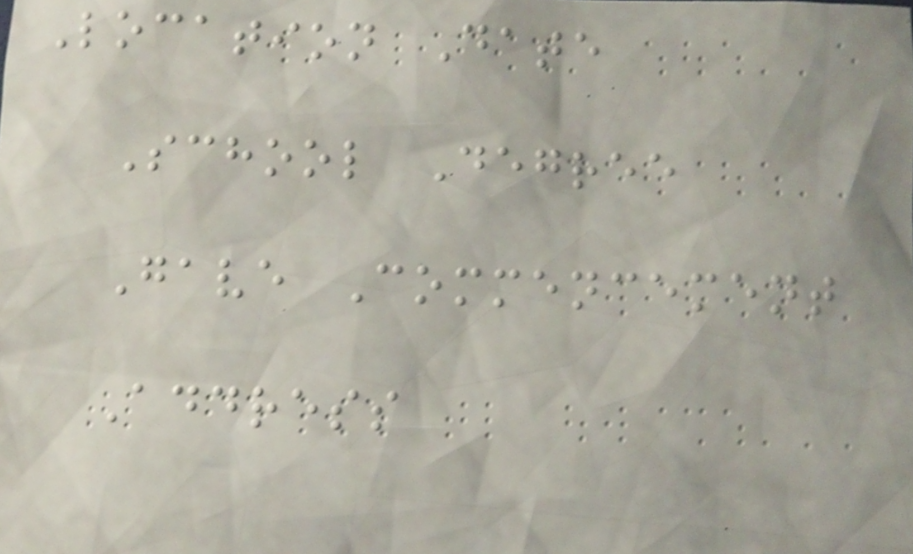Location Date
School Degree
Gave Commencement
Address
